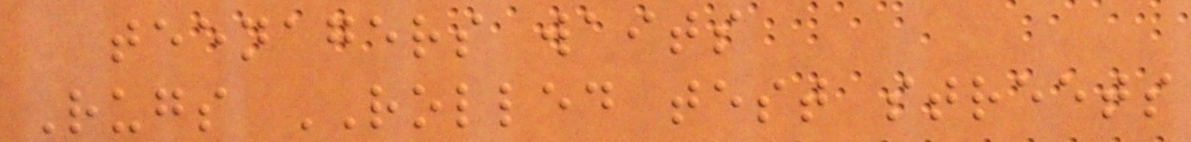teenagers waits
Rugs ROLLED test streets
